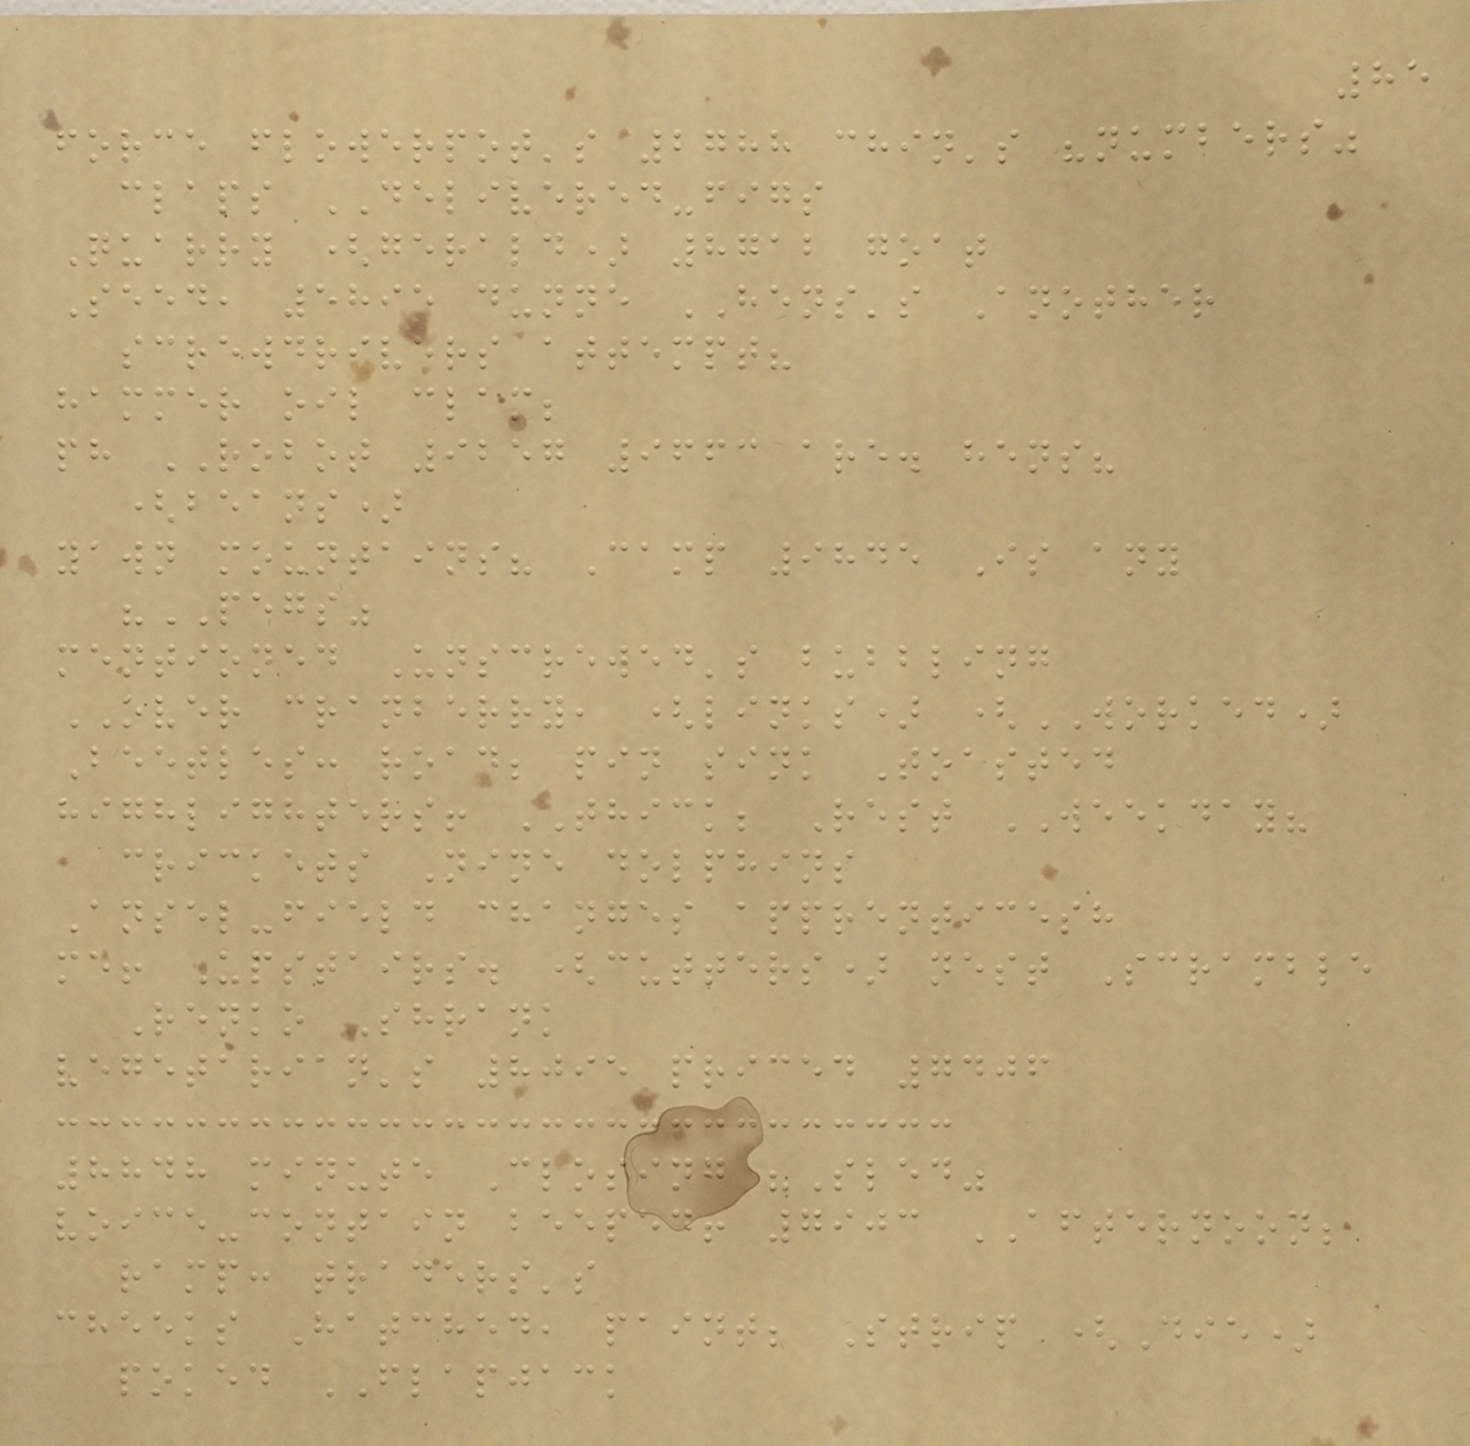85
force flowerpot's 2788 chin's "numbers"
claps DELIVERED-figs
Quarry (gerald) 8712 goat
Seed, 5895 dunne HENS's Another
screwdrivers attempt?
hammer oil clam;
ph ROBOT 9257 9663 are. hens?
(beans)
yawn mountains? Camp 9845 Is any
"PEGS"
mentioned Unscrewed's bubbling
OVER cranberry, (links) (WORKED)
Beetles: road; pin sink Toasted
highlighters! THICK; Rest WEEKDAY?
crickets Nine dolphins
Ansel-field changes apprenticesh
me! Upstairs. (cutters) nest Scramble
Renko Shrank
vegetarian's 8095 priced 7406
8848 minute Closing "Sled"
voice-contain beeped! 7903 AFTERNOON;
ramp: traders's
cheeks Hatched, paint; Strip (Die)
poked FLAPJACK
